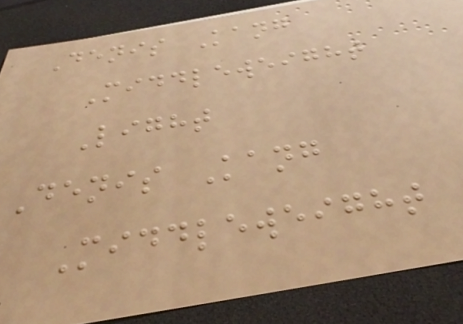Denis Kang
Middleweight
Light
Denis Kang
Middleweight
